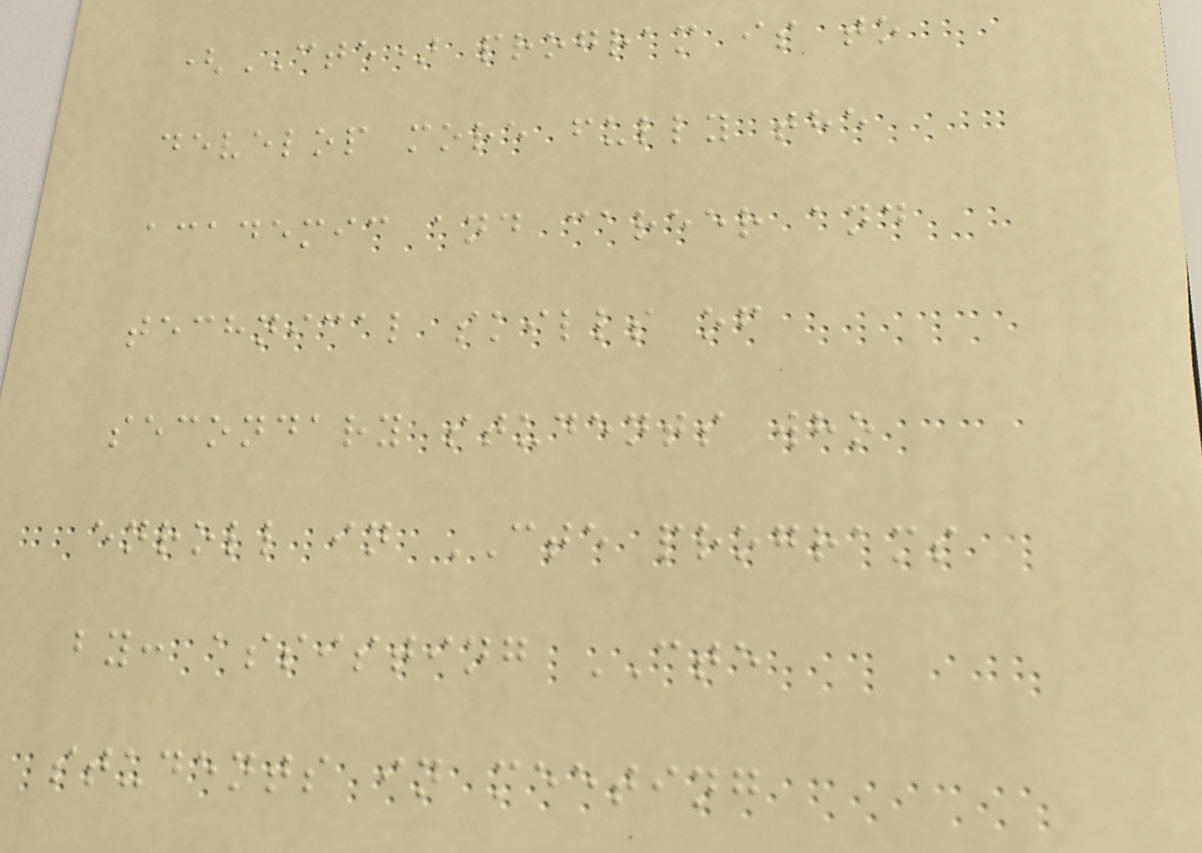(CTE) program is to
develop more fully the
academic and career and
technical skills of
secondary students who
enroll in CTE programs
by: assisting CTE
students in meeting
